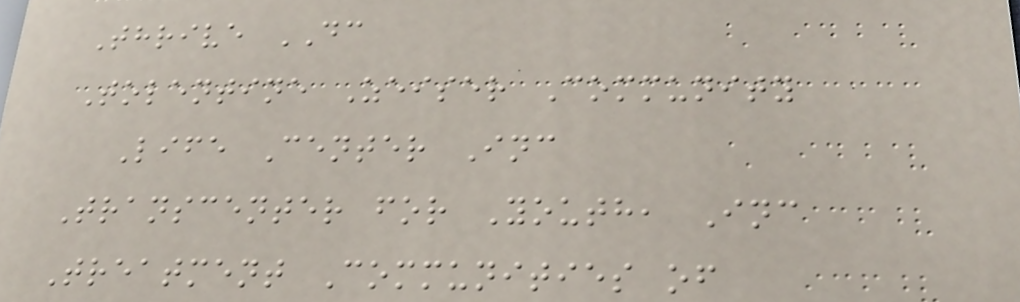Thrive DC
Tolentine Zeiser Community
Life Center Inc
Transcenter for Youth, Inc
Treatment Communities of
